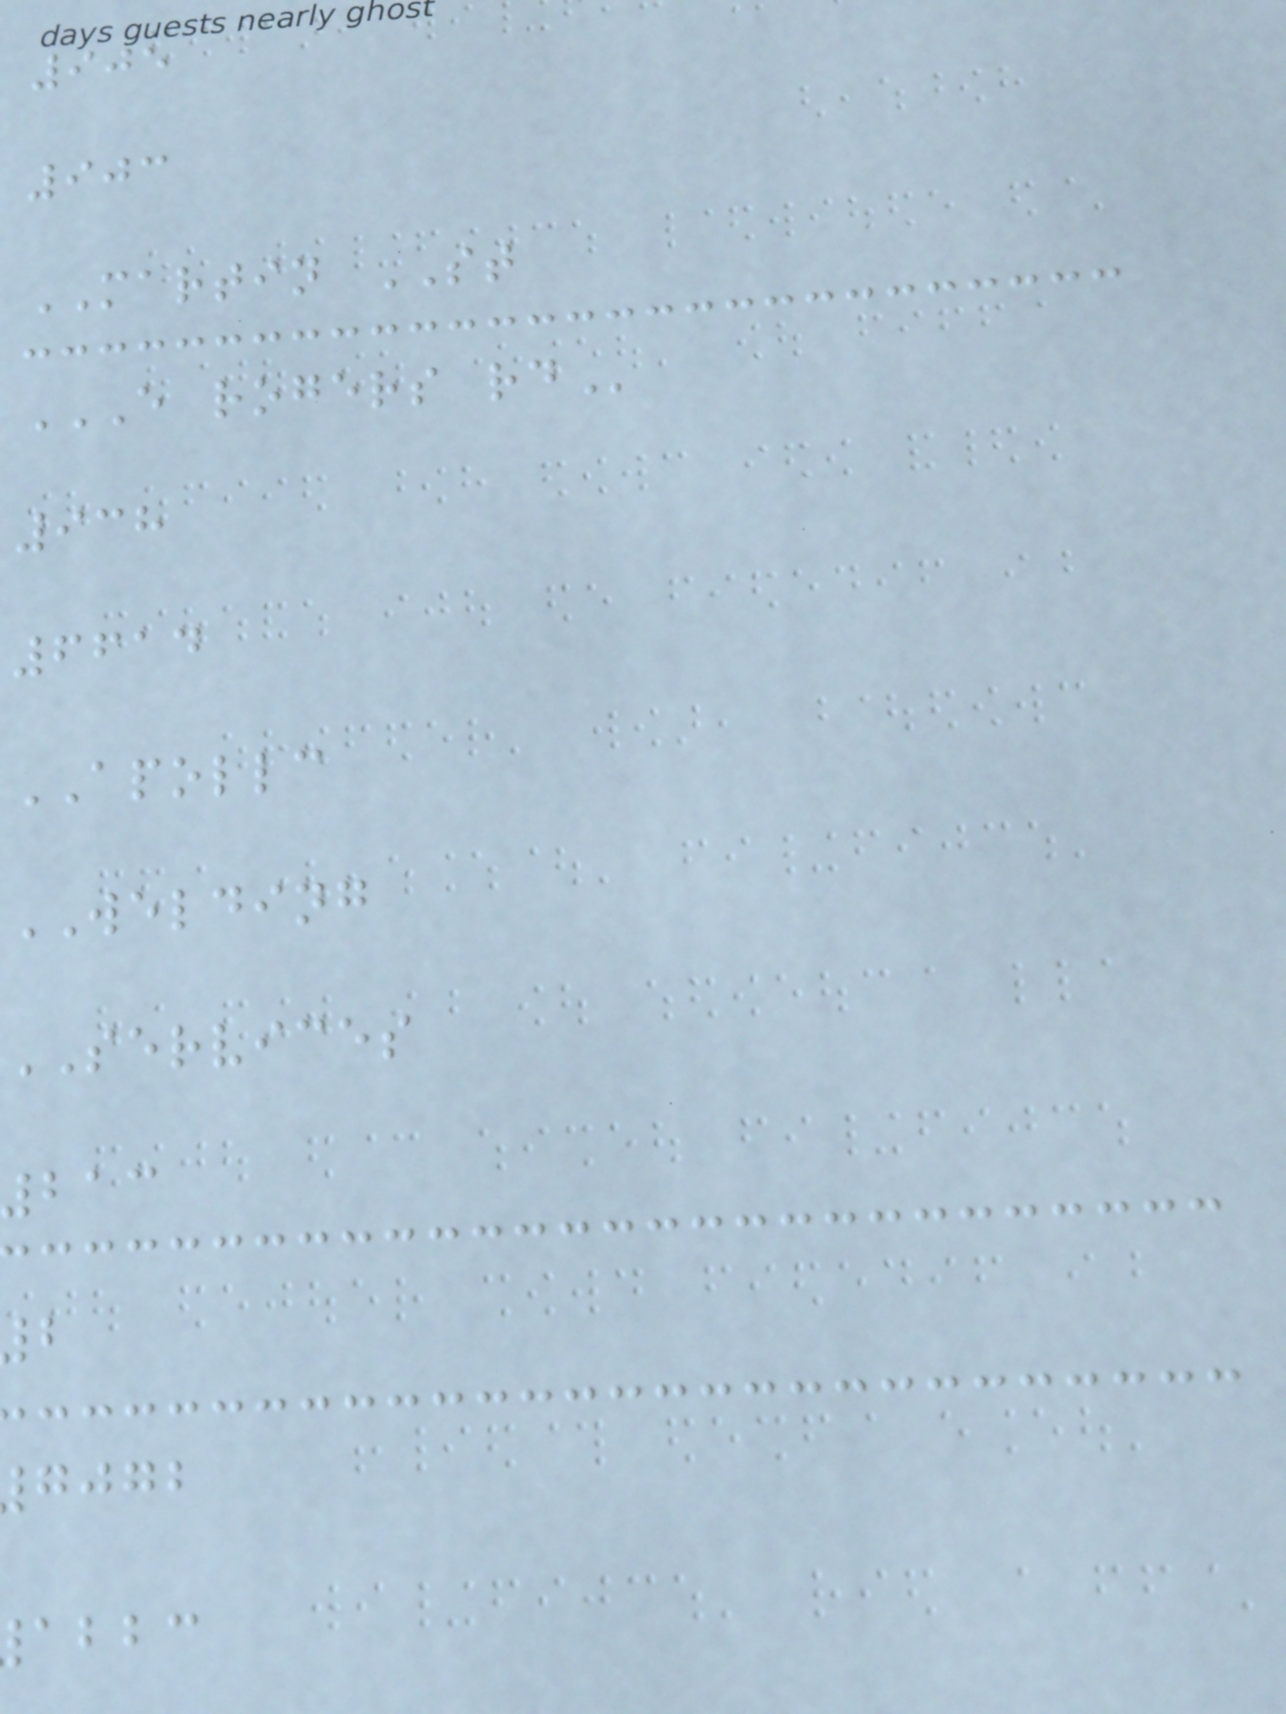905
903
MARTIN ST
E ROGERS RD
938
6614
APOLLC
WELDING
SERVICES
gjgb
abbc
